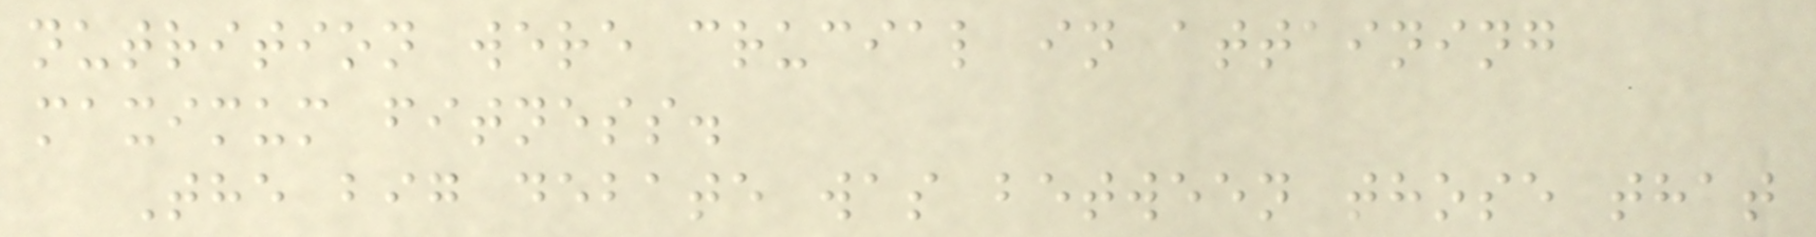nutrition were crucial in attaining
maximum fitness.
The big debate was between those that
